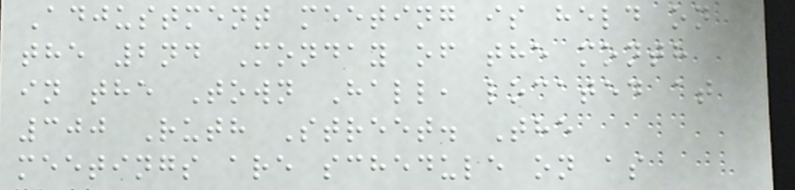Adjustment meeting is held on
the 2nd Monday of the month
in the Town Hall, located at
300 Ruth Street. The
meetings are schedule on as
